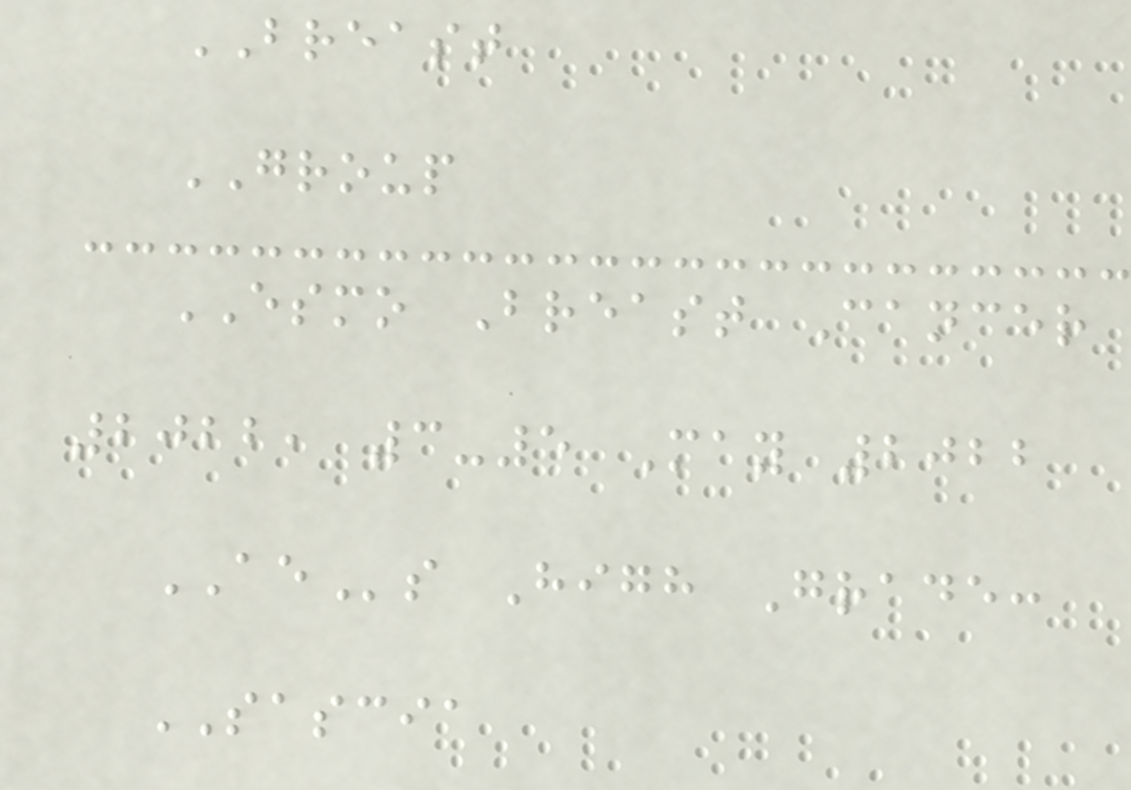BREAST
GROUP
ESMO Breast Cancer
2022, 3-5 May 2022
AEs High Grade:
SASCIA
